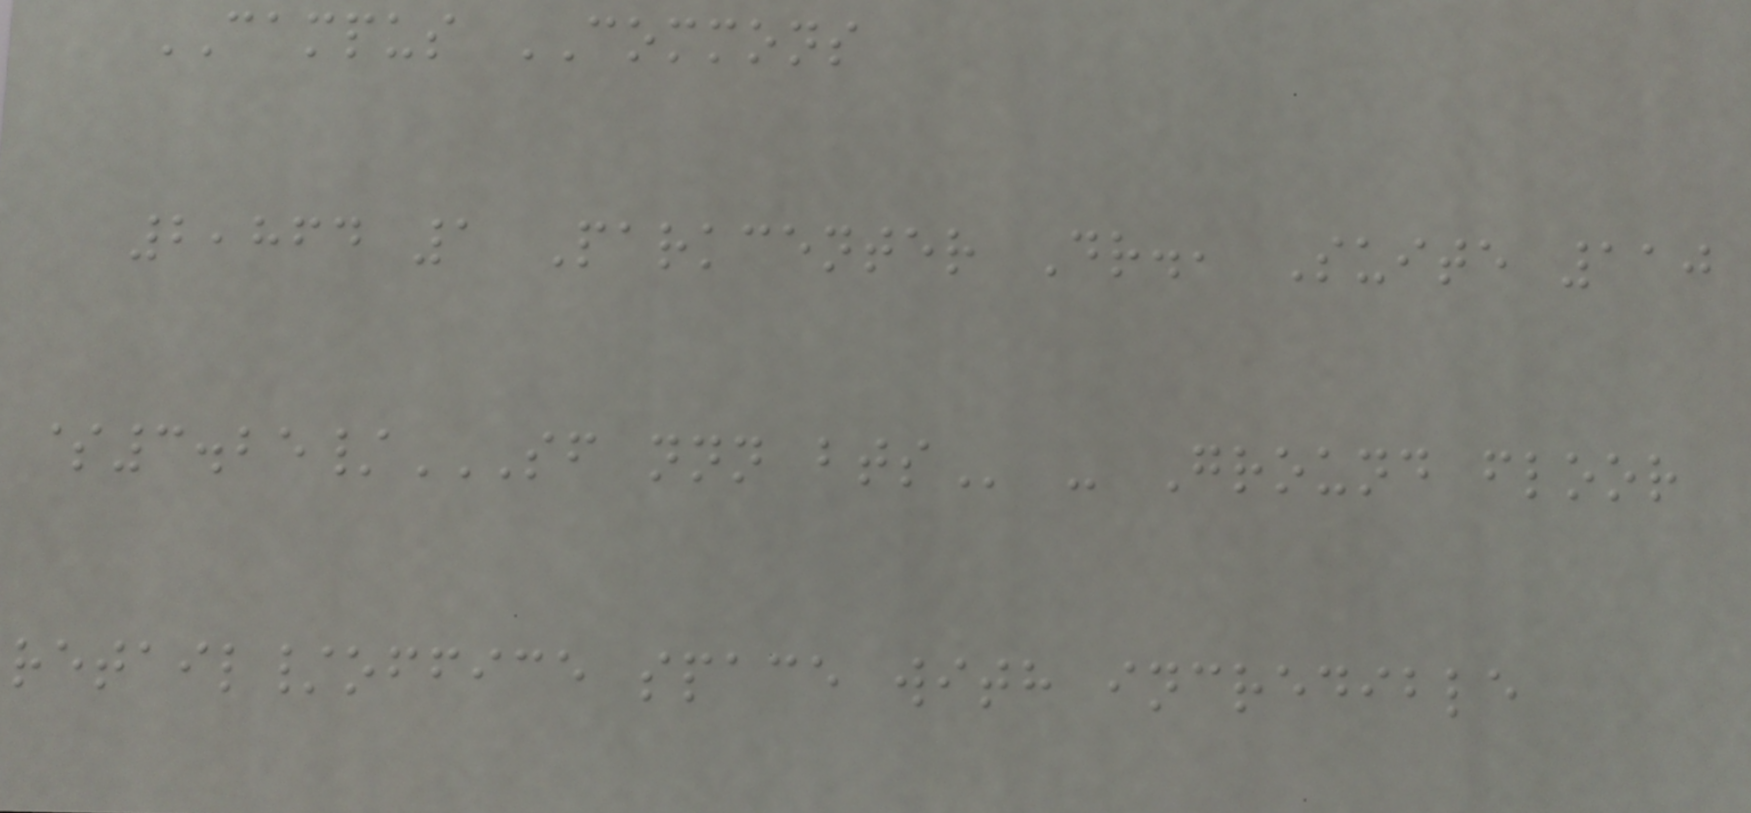CAMPUS COMMONS
2,864 1 Parkcenter Dr., Suite 110
$3.25/SF NNN BTS - Ground floor
retail/office space with incredible
